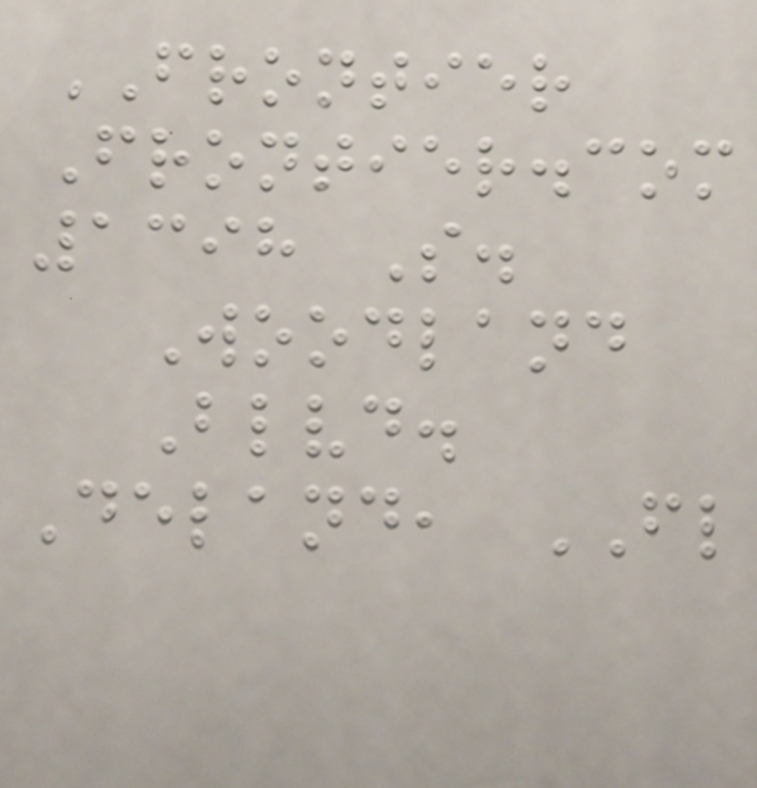FRONTIER
Frontier.com
1398 S.
Woodland
Blvd.
Deland, FL
